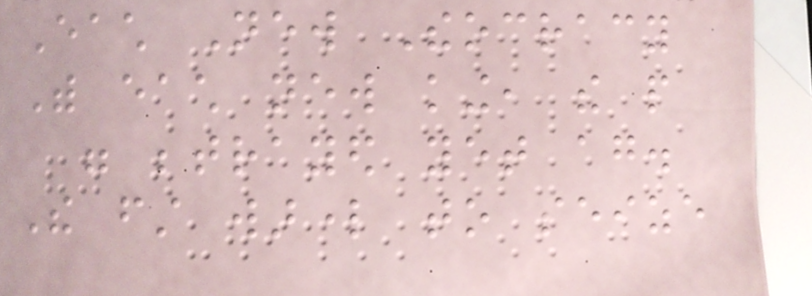Each New Theocracy
With each new king, the people
were betrayed yet again.
The first warlord to seize
